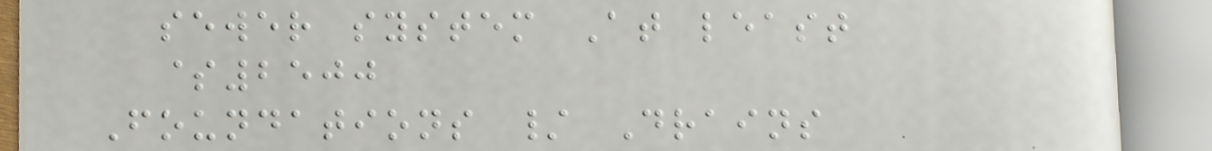sewer system At least
$2500
Foundations / Drains
